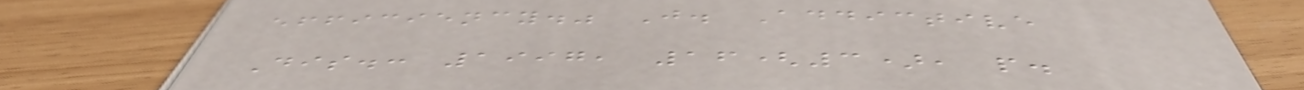efficiency." J. Addictive
Dis.: 1997, 16(3), p.
